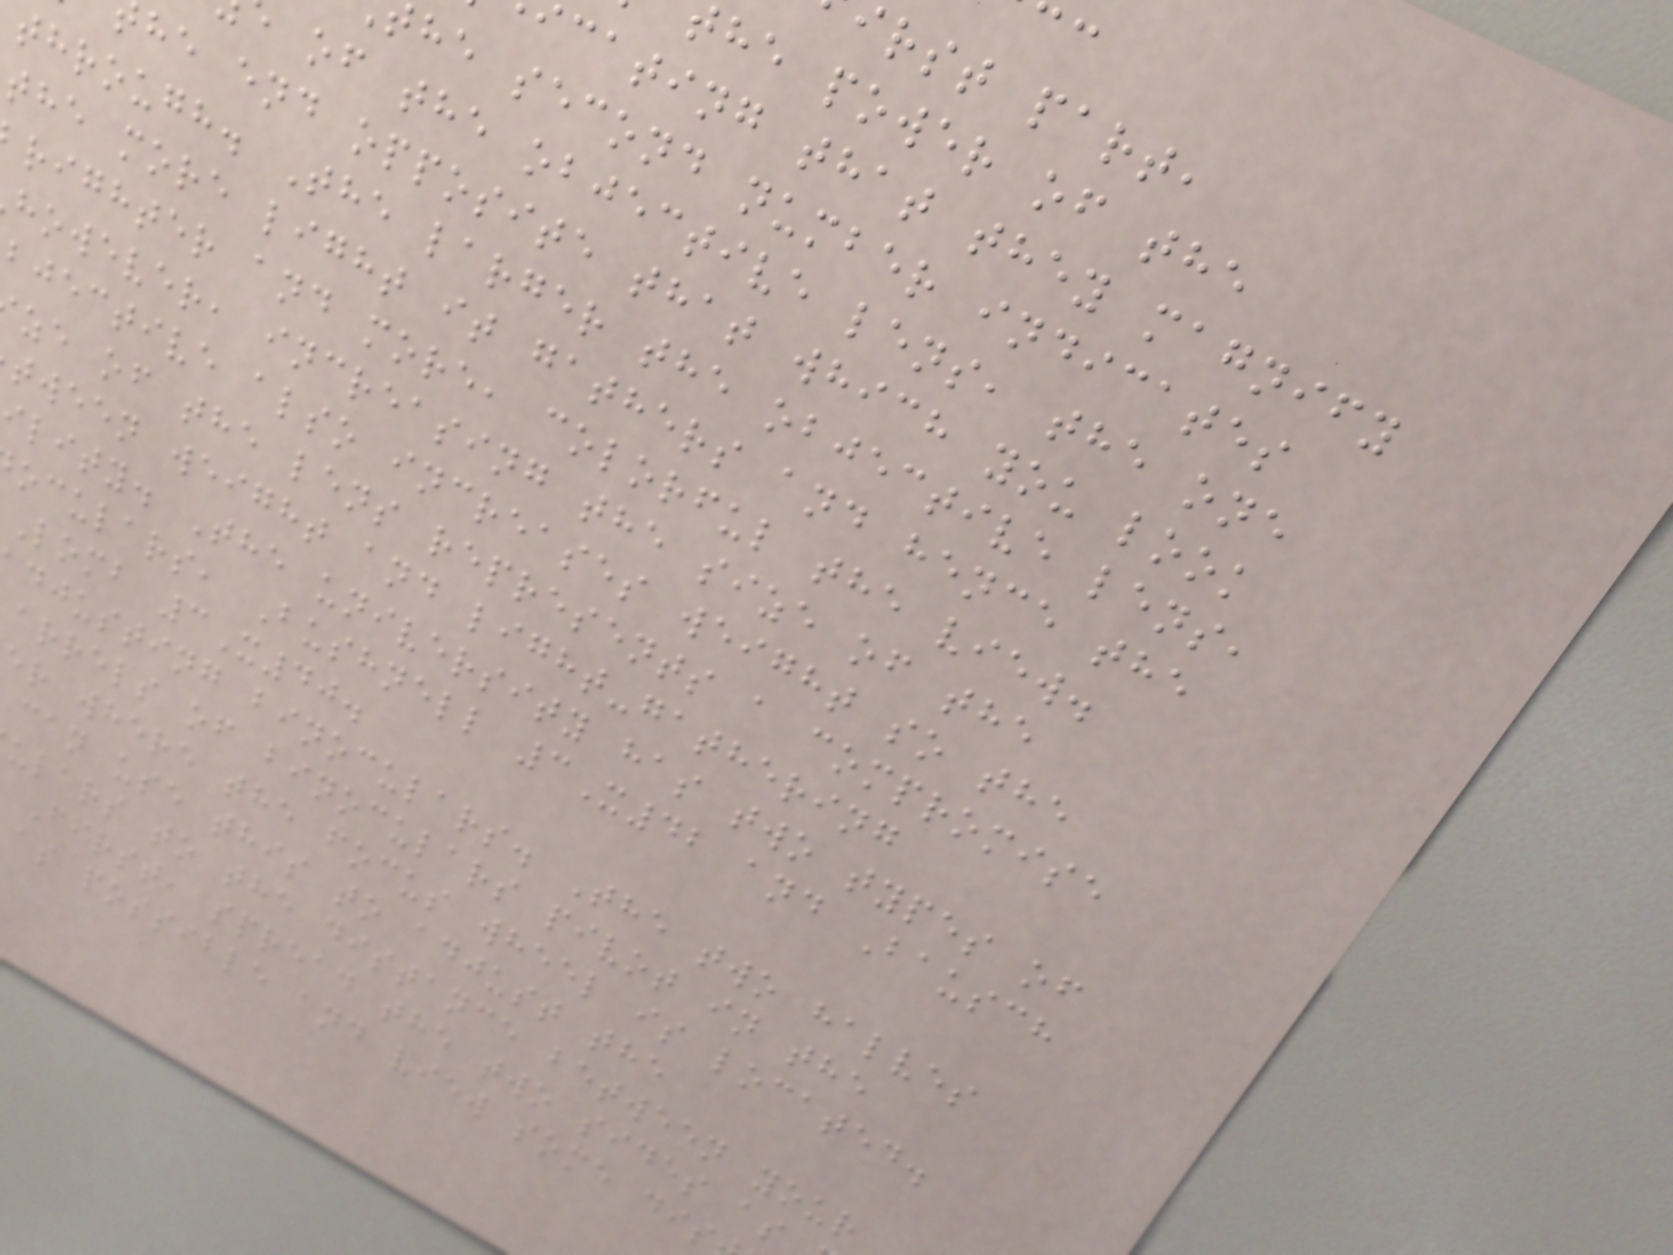rst part,
he power of the
cating that they magnify
he second number indicates
of the objective lens, the one
he end opposite that which you look
through. The larger the objective lens,
the more light it gathers and hence the
righter and more, colorful the view.
however, increasing the size of the
bjective also increases weight so the
ze of the lens represents a compromise
tween weight and light-gathering
ility. The university has two types of
oculars, Bushnell 3X42 and Bausch
Lomb 3X40.
djusting binoculars. The two halves
arrels of binoculars pivot in the
er where the focus wheel is located.
can use this to adjust the
ulars to the distance between your
First, spread the two sides as
as possible and view some dis
